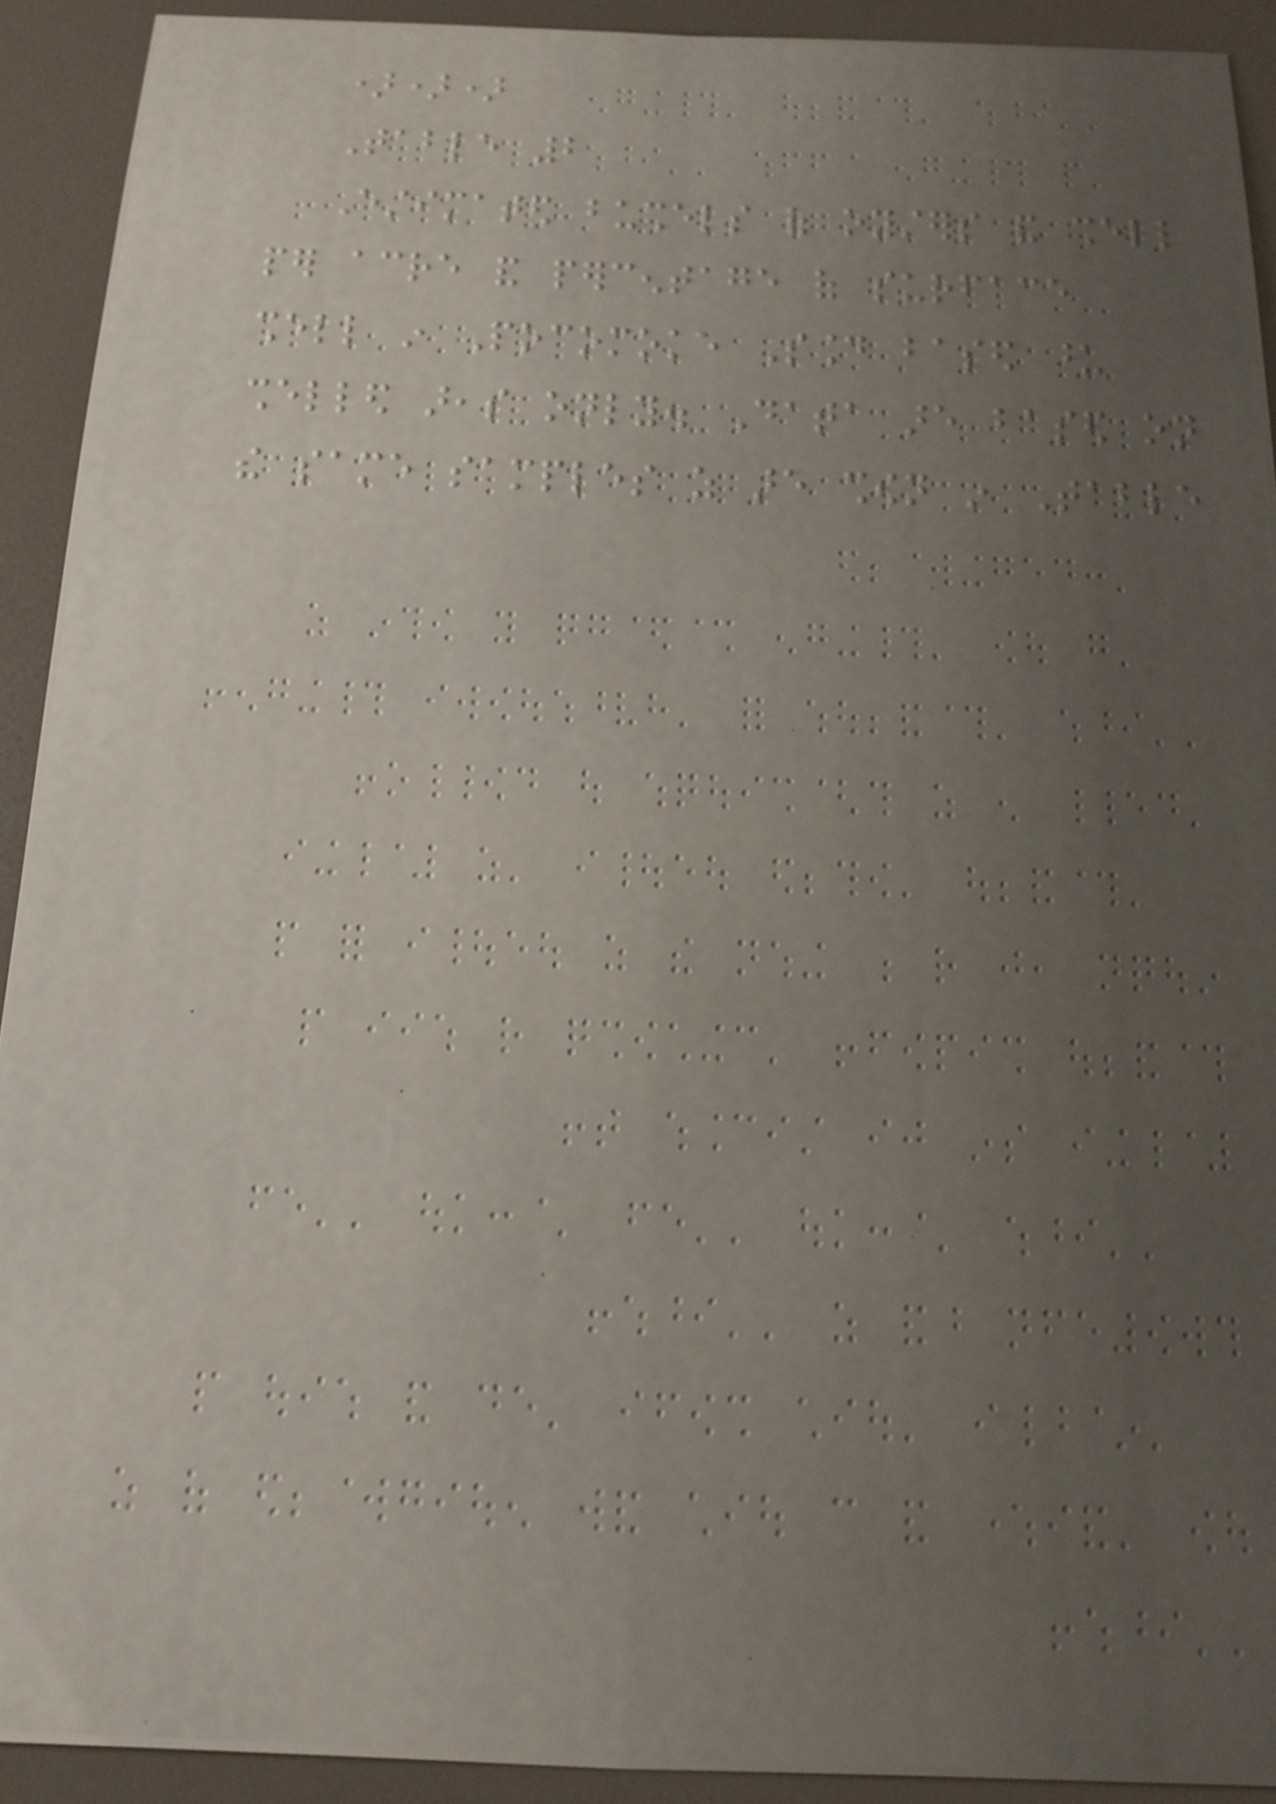)))
Table 2
Estimated bushels of oysters and shell
per acre and percentage of surface
shell in Pocomoke Sound based upon
shelled areas only. Data are based on
the same samples as are shown in Table
